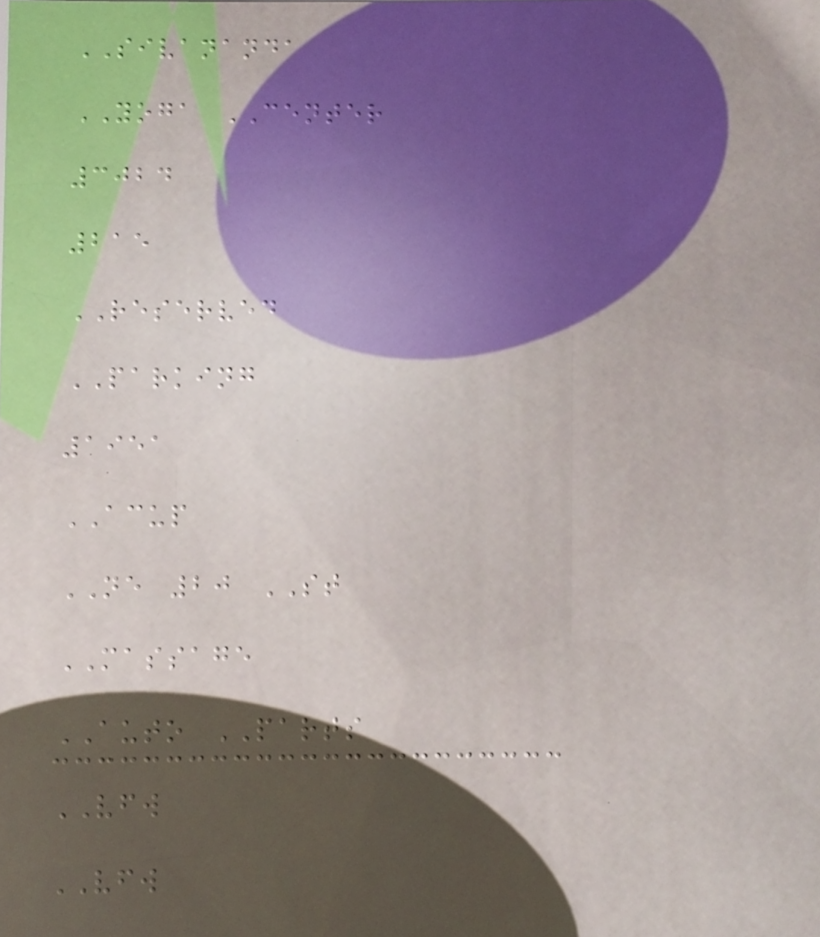SIVANANDA
YOGA CENTER
3024
215
RESERVED
PARKING
1951
ACUP
NE 20 ST
MASSAGE
AUTO PARTS
VFW
VFW
